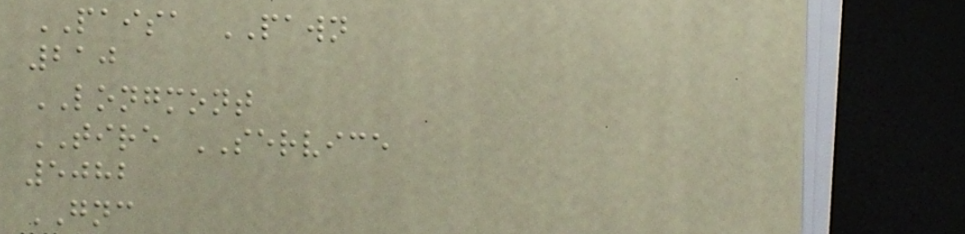PAISA PAWN
210
LONGMONT
TIRE SERVICE
5082
GNC
